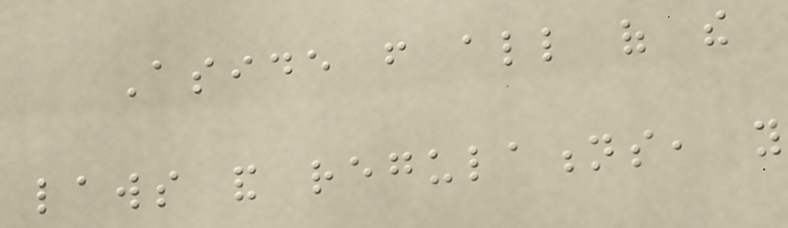Aside from all of the
laws and regulations, you
